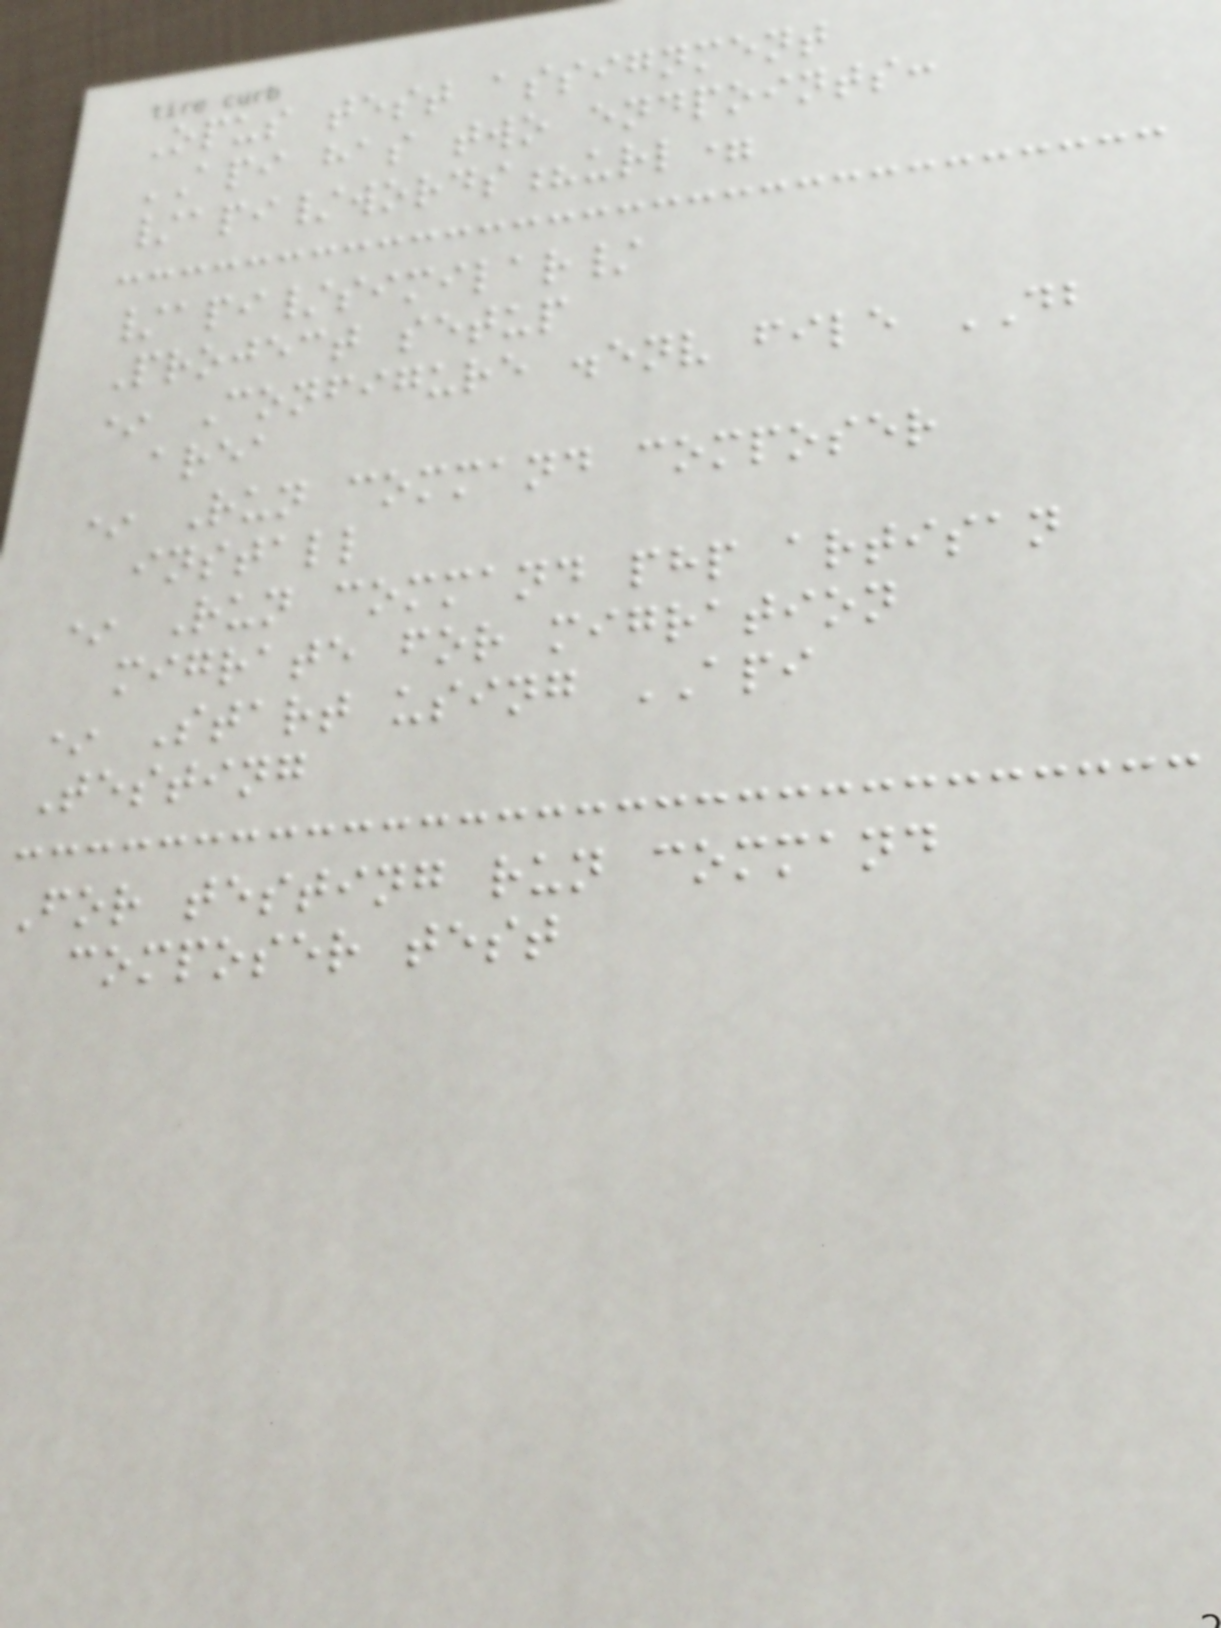Opus test assignment
API has two endpoints:
/api/words?url=
/api/similar/
Project setup
* Configure .env file DB
area
* Run command composer
install
* Run command php artisan
migrate for migration
* Start using API
Testing
For testing run command
composer test
